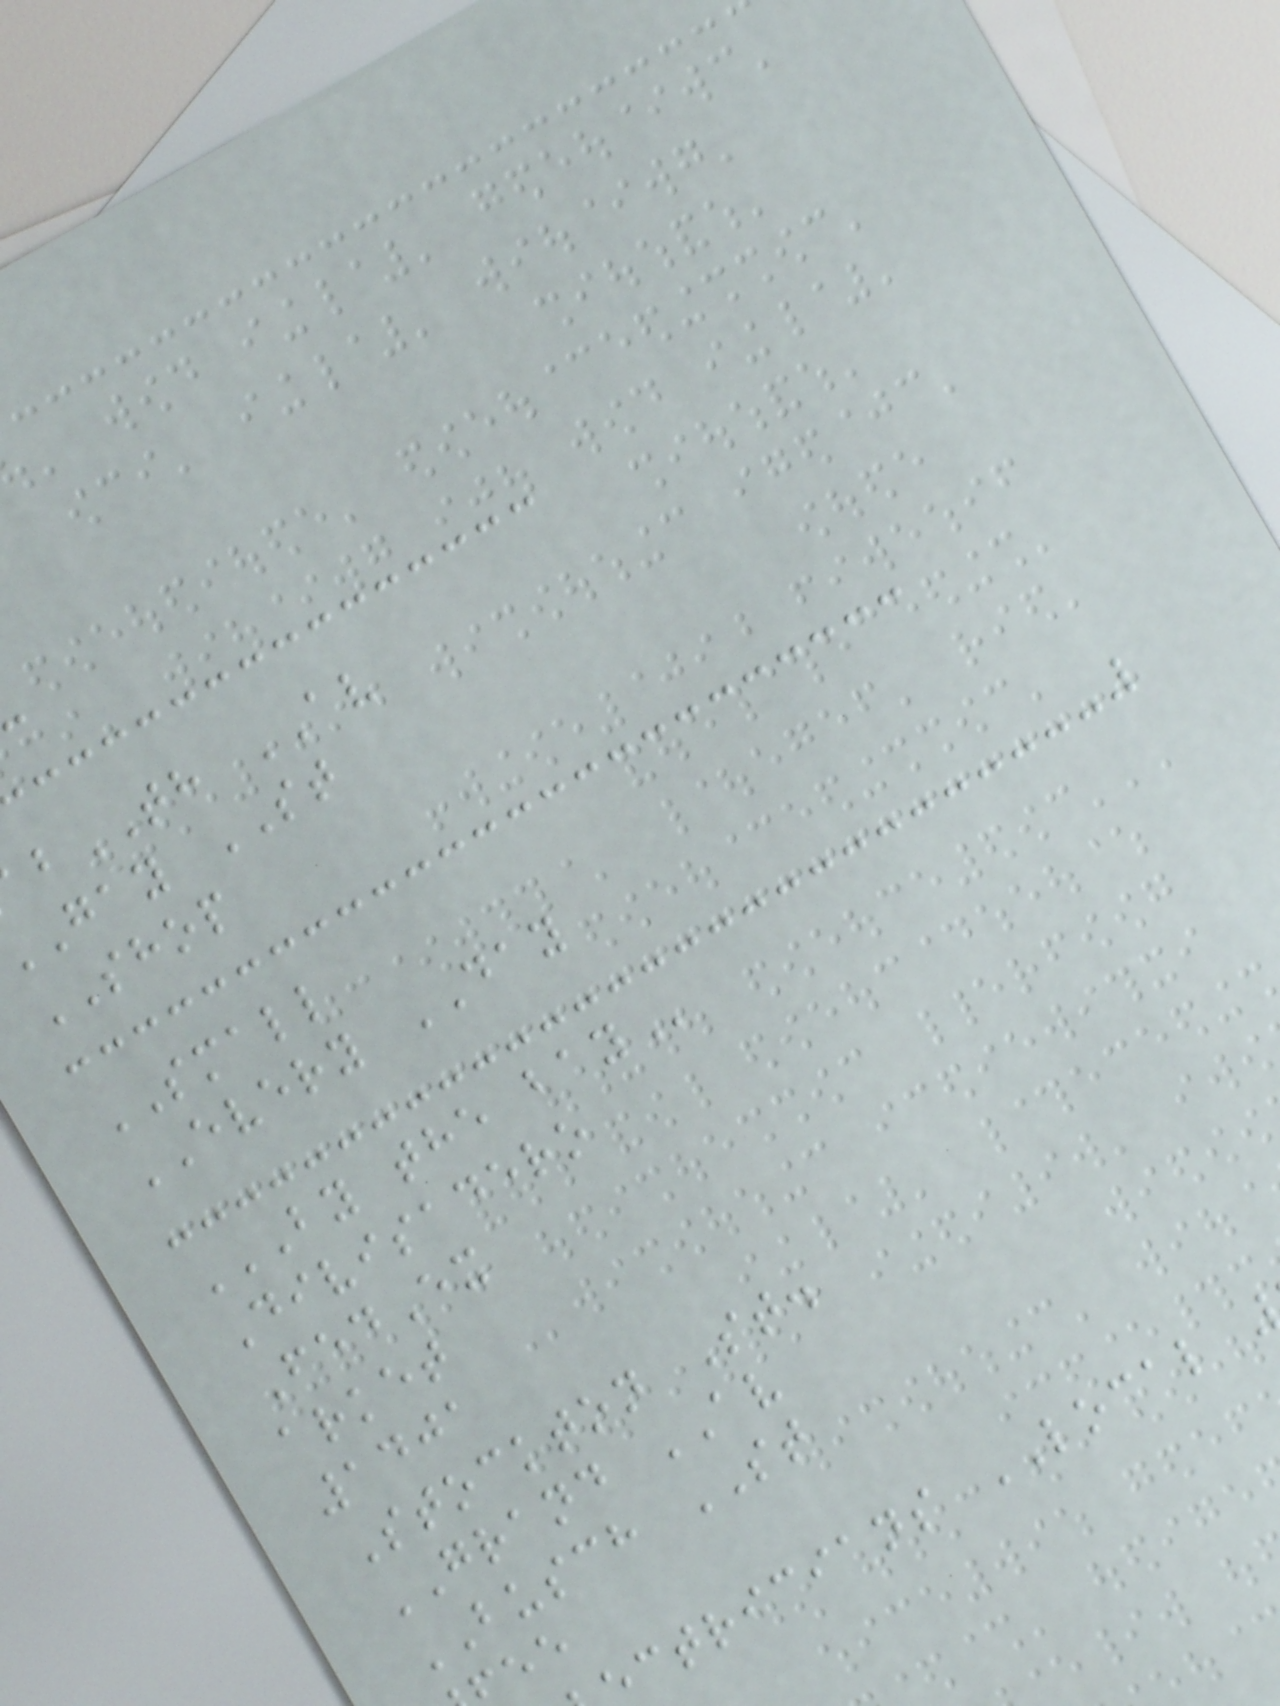TH AV
gay ST
SHOP
SMALL
EVERY DAY
BY THE BAY
Divisadero
FedEx
arket
1401
Stockton St.
GRAND AV
BUSCH ST
ctricians LOCAL
